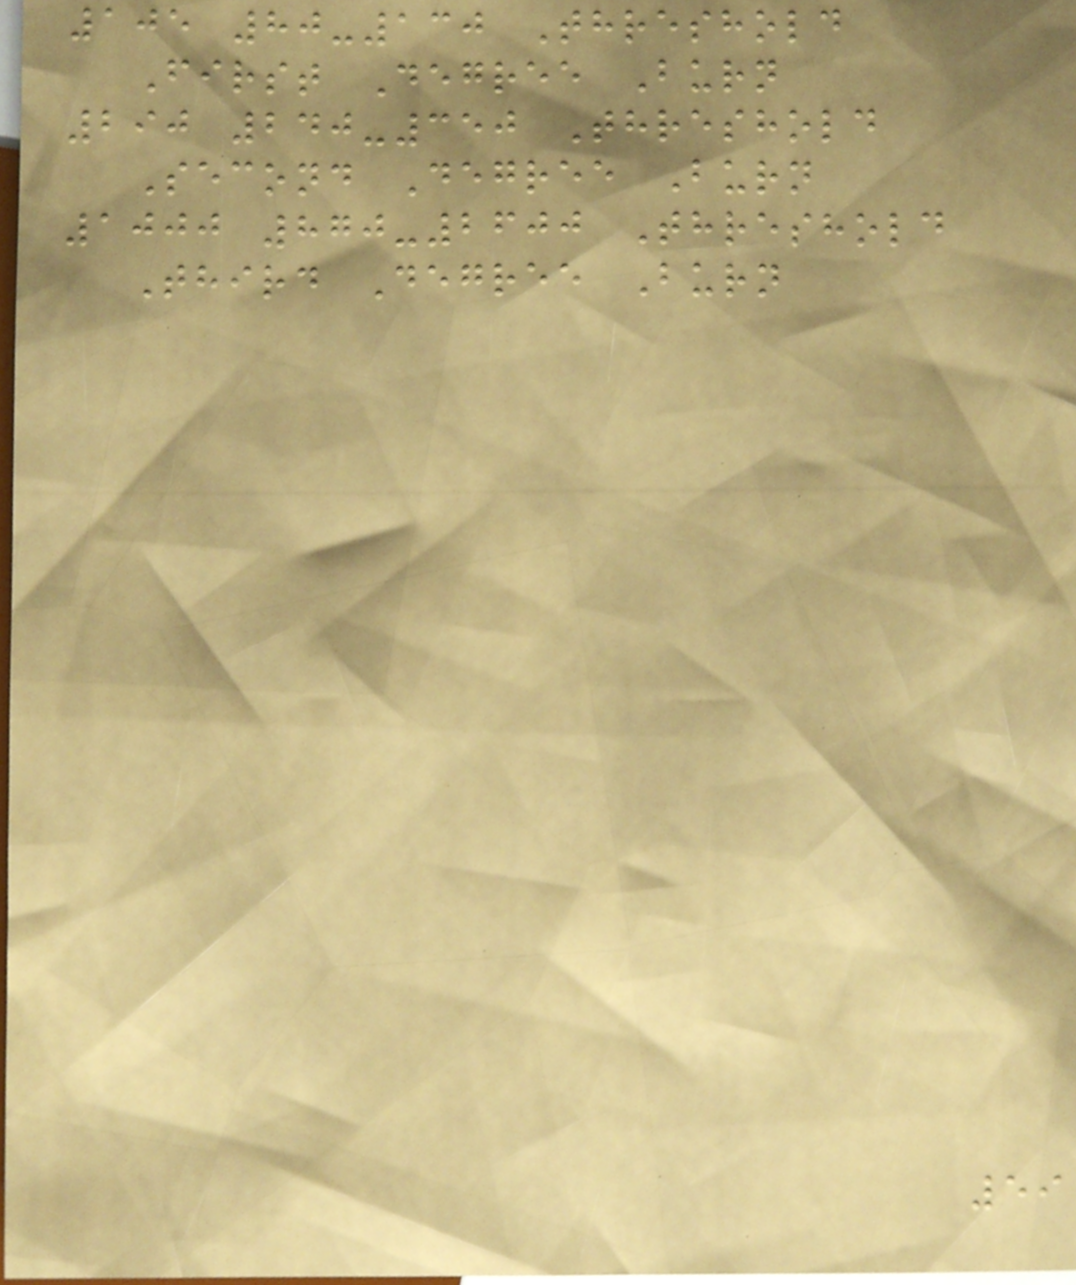105 80-130 Threshold
First Degree Burn
290 240-350 Threshold
Second Degree Burn
1000 870-2600 Threshold
Third Degree Burn
59
